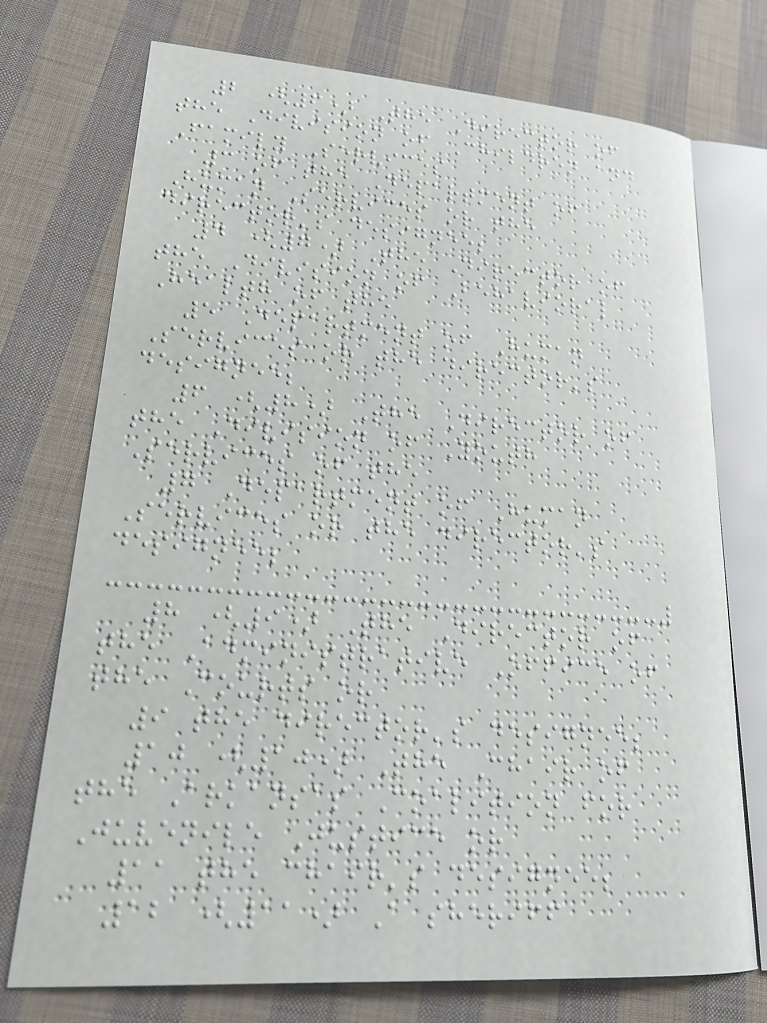2 (6) The Director of
the Division of Children and
Family Services
3 of the Department of
Human Services or the
director's designee;
4 (7) The Director of
the Division of Behavioral
Health of the
5 Department of Human
Services or the director's
designee;
6 (8) The Director of
the Division of Youth
Services of the
7 Department of Human
Services or the director's
designee;
8 (9) The Director of
the Administrative Office of
the Courts or
9 the director's designee;
10 (10) The Chair of
the Arkansas Coalition for
Juvenile Justice or
11 the chair's designee;
12 (11) A sheriff
